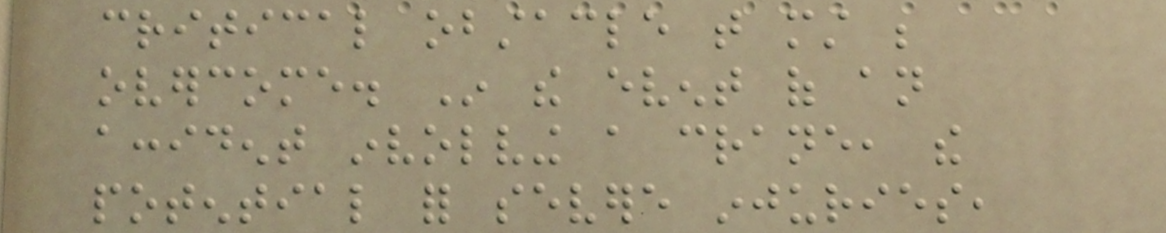critical obstacle that must be
overcome. In the event of an
accident involving a crane, the
potential for severe injuries,
